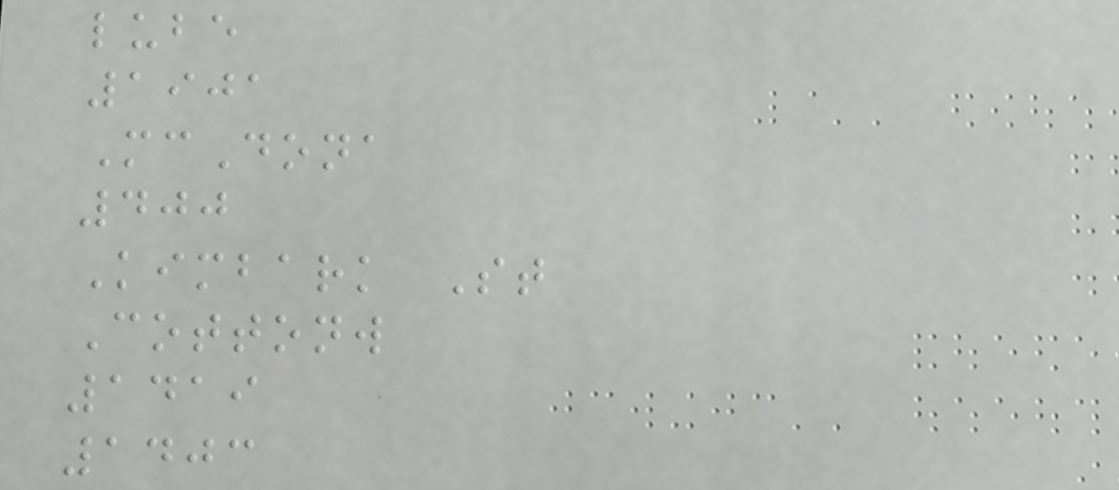lube
1901
McDona
400
Kimbark St
Cottonw
1419
1403
